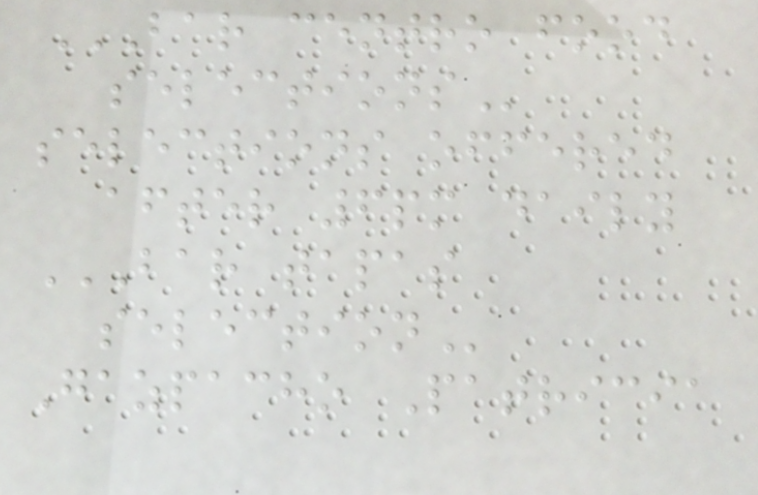BAR CENTRO FOOD
SELECTIONS
selections offered
after 6pm daily
BAR TAPAS
SELECTION
Gazpacho Patricia
